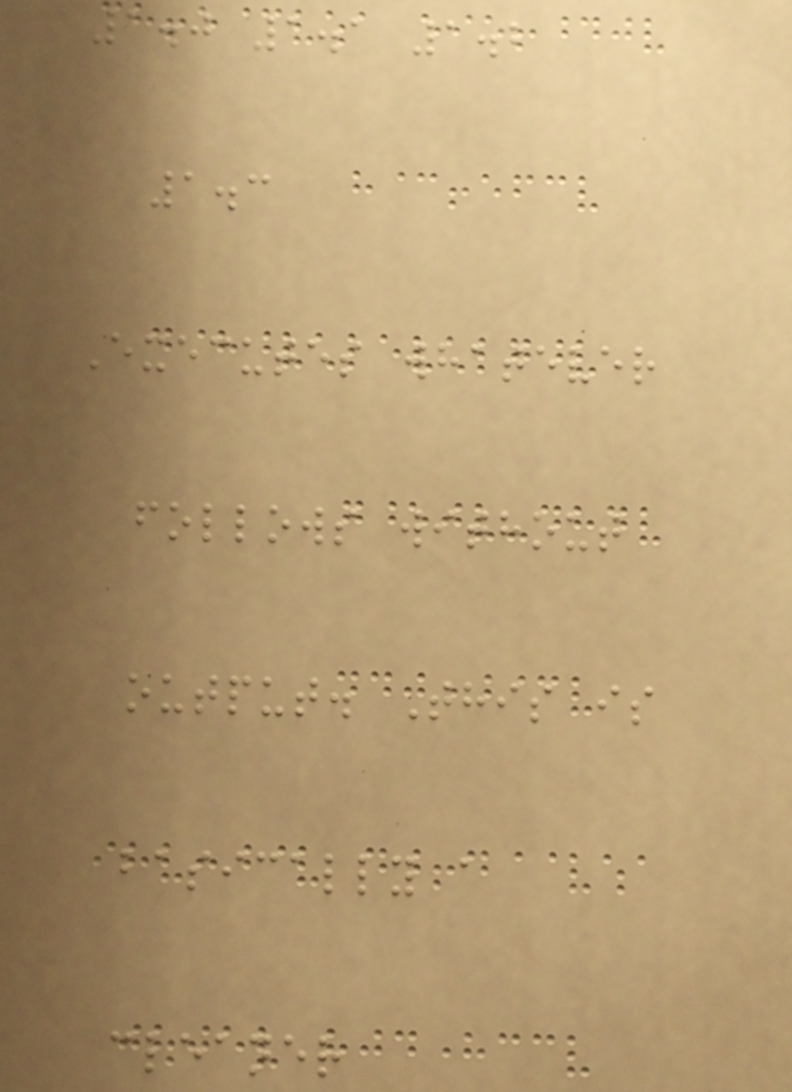1.0 1.1 1.2
1.3
Executes whatever
follows without
output. This is
basically a
cleaner
